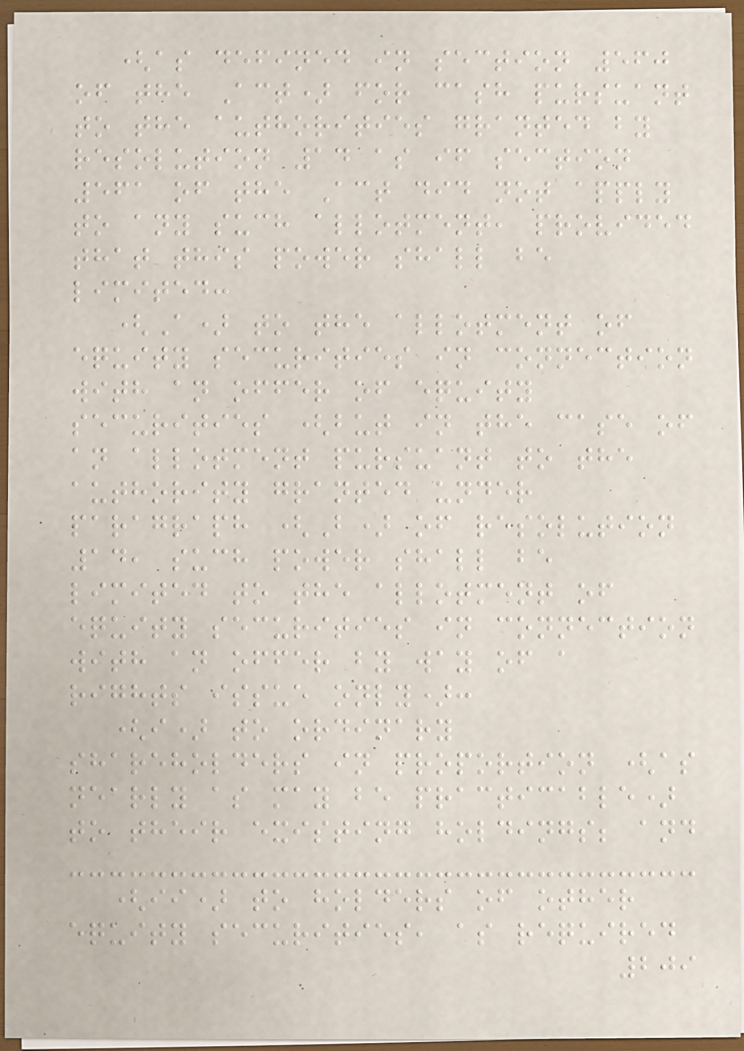(as defined in section 560
of the Act) for cash pursuant
to the authorities granted by
resolution 14 as if section
561 of the Act did not apply
to any such allotment, provided
that this power shall be
limited:
(A) to the allotment of
equity securities in connection
with an offer of equity
securities (but in the case of
an allotment pursuant to the
authority granted under
paragraph (B) of resolution
14, such power shall be
limited to the allotment of
equity securities in connection
with an offer by way of a
rights issue only):
(i) to ordinary
shareholders in proportion (as
nearly as may be practicable)
to their existing holdings; and
(ii) to holders of other
equity securities, as required
209
